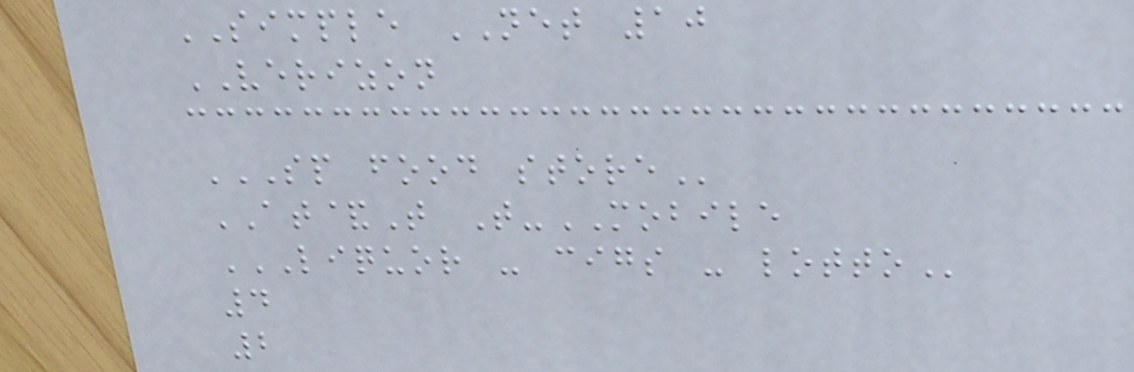SIMPLE NET 10
VERIZON
SP FOOD STORE
AT&T T-MOBILE
LIQUOR - CIGS - LOTTO
4
2
